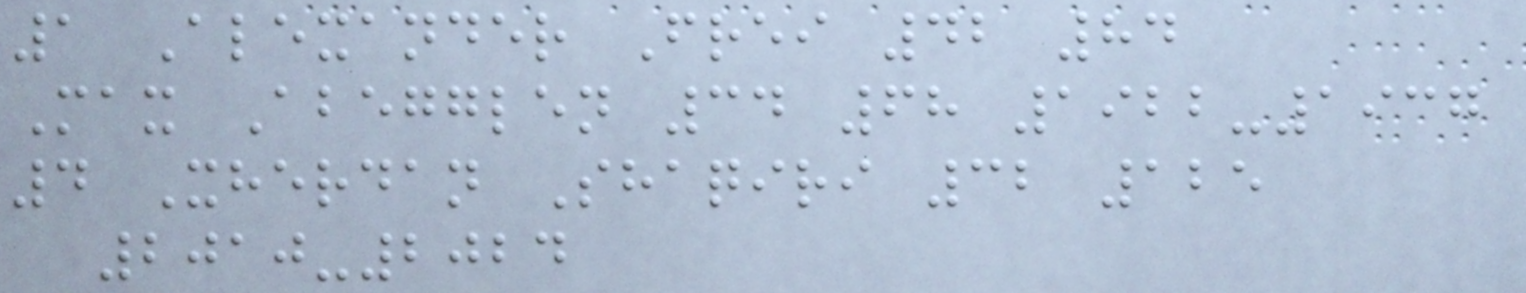1 Alexander Frei 42 84
Max Abegglen 34 68 1922-1937
4 Xherdan Shaqiri 32 125
2010-2024
